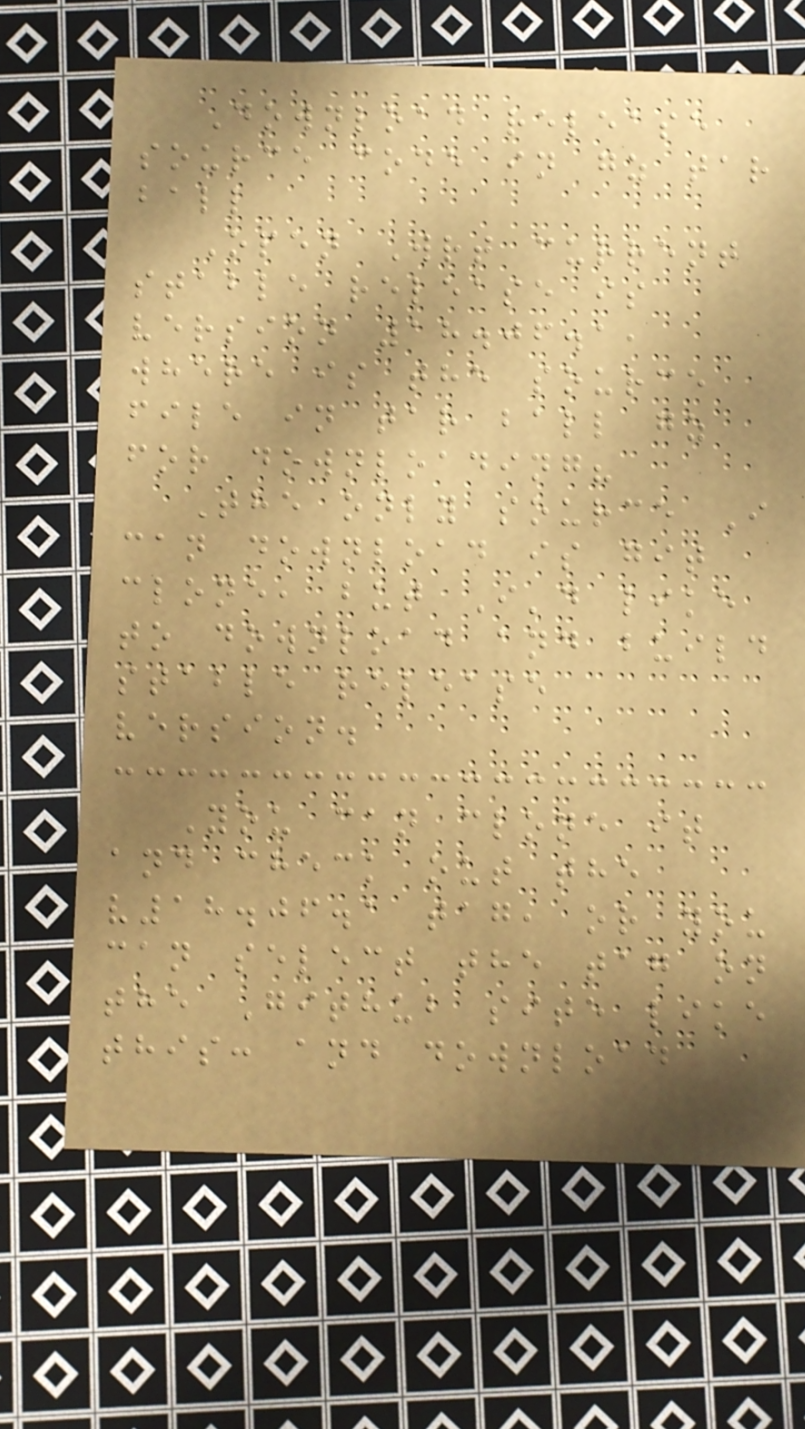Download release
source code in gz tar
ball
Open Wrt current
stable release is
version 18.06.1,
where is the source
file in tar ball gz
for downloading?
The only source I
can download is git
clone, but I'd like
to download and build
stable release
version.
You can clone it
and check out the
v18.06.1 tag, or you
can select the tag on
the Github site like
this: and download
